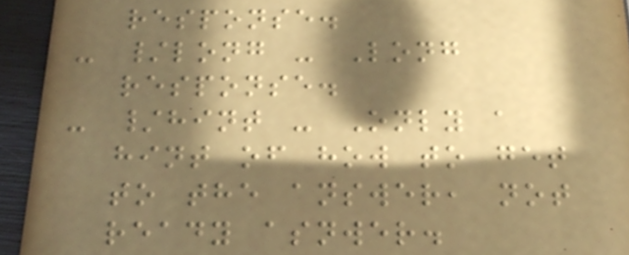response.
- /long - Long
response.
- /hint - Only a
hint of how to get
to the answer, not
ready asnwer.
